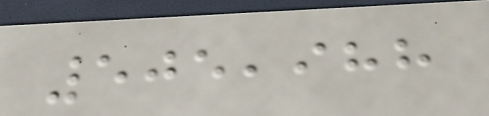505,988
